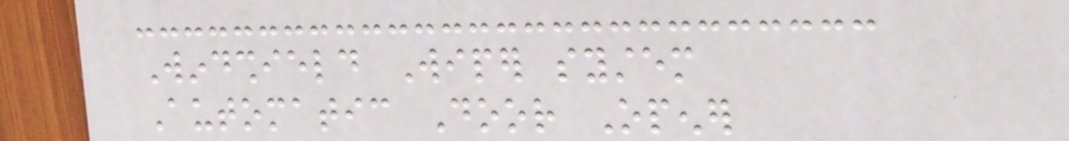Windshield Wiper system
Automatic Door Opener
